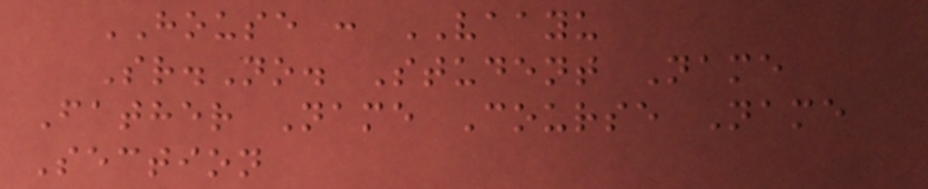HOUSE : VAAYU
Sr.No. Student Name
Father Name Course Name
Section
